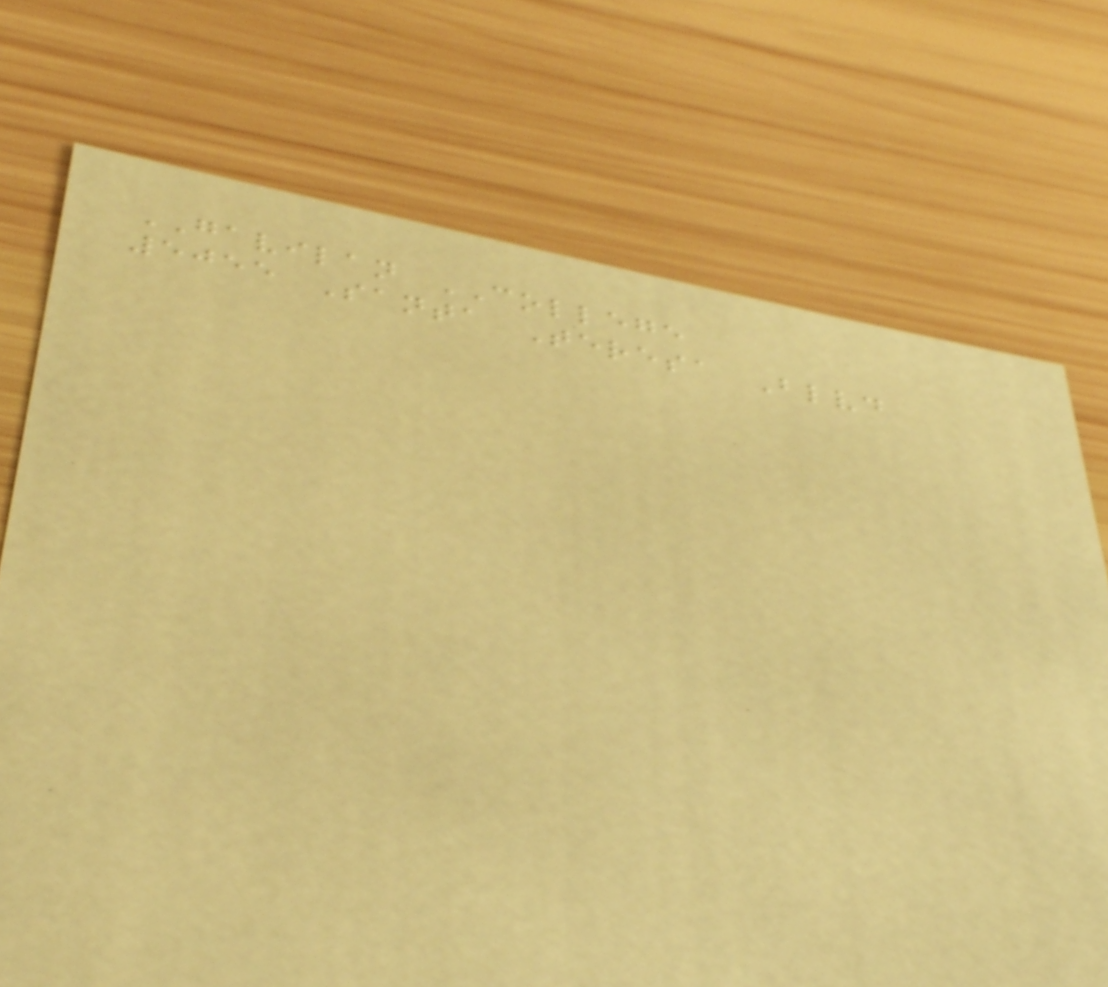GAVILAN COLLEGE
5055 Santa Teresa Blvd
